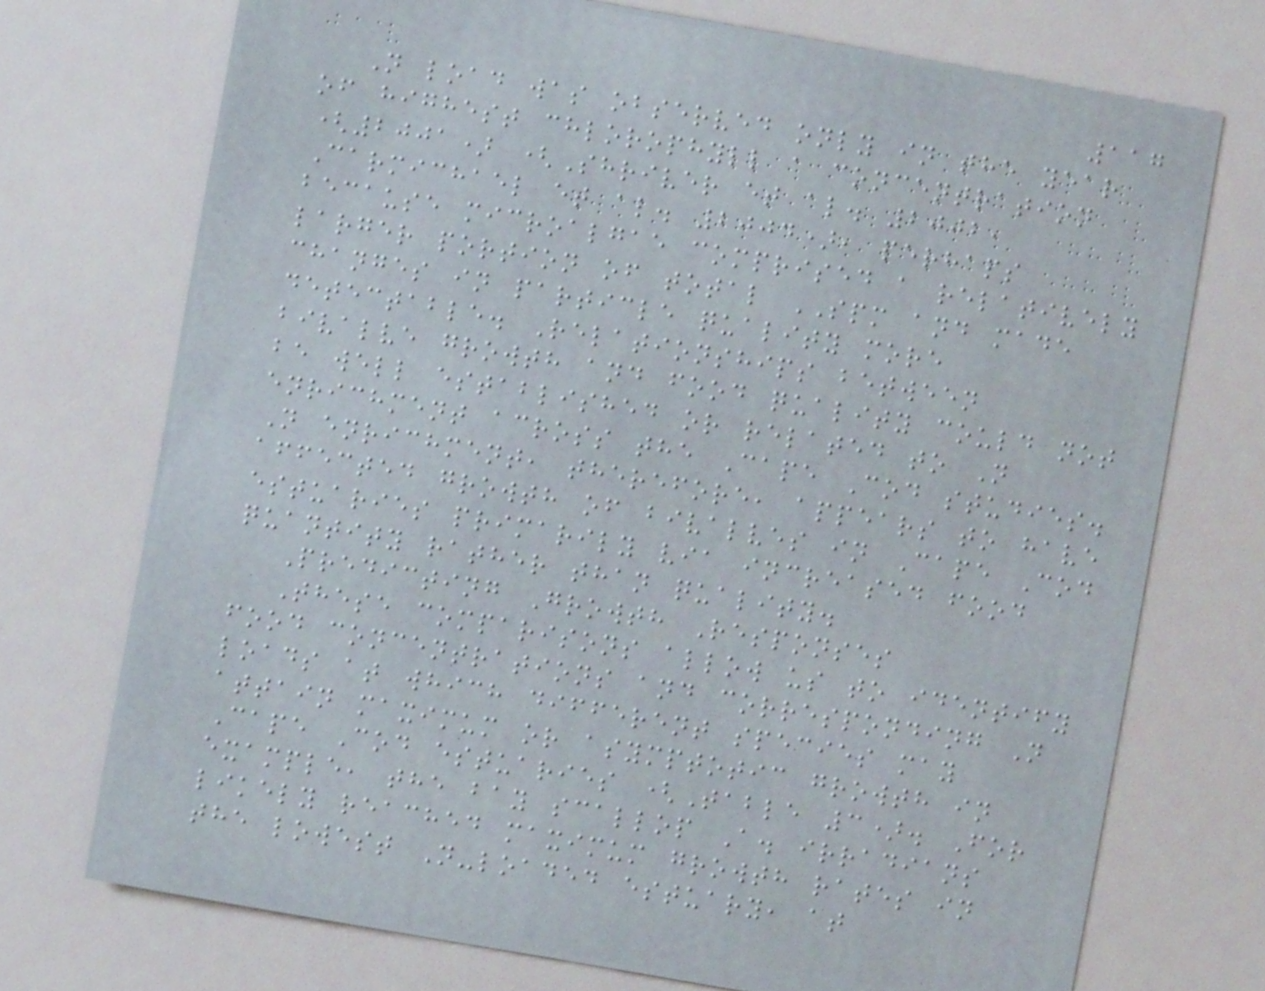117
N load was observed only in the year
of highest chlorophyll a concentration
(2001) (Shriver et al. 2002,
Carmichael et al. 2004), perhaps
because microalgae comprised a relatively
larger portion of total SPM and made
changes in particle quality more
detectable. Relationships between
bivalve growth and food quality could not
be well established or related to N
enrichment across the Cape Cod studies.
N enrichment, therefore, appears to have
affected growth of bivalves in Cape Cod
estuaries primarily via increased food
quantity rather than quality.
Predicting Growth Responses
These comparisons allow us to identify
food concentrations and corresponding N
loads at which different species may
attain maximum or asymptotic growth in
Cape Cod estuaries (Table 3). For
example, the bay scallop A. irradians
likely reached maximum growth rates in
the lowest N-loaded estuary, at
